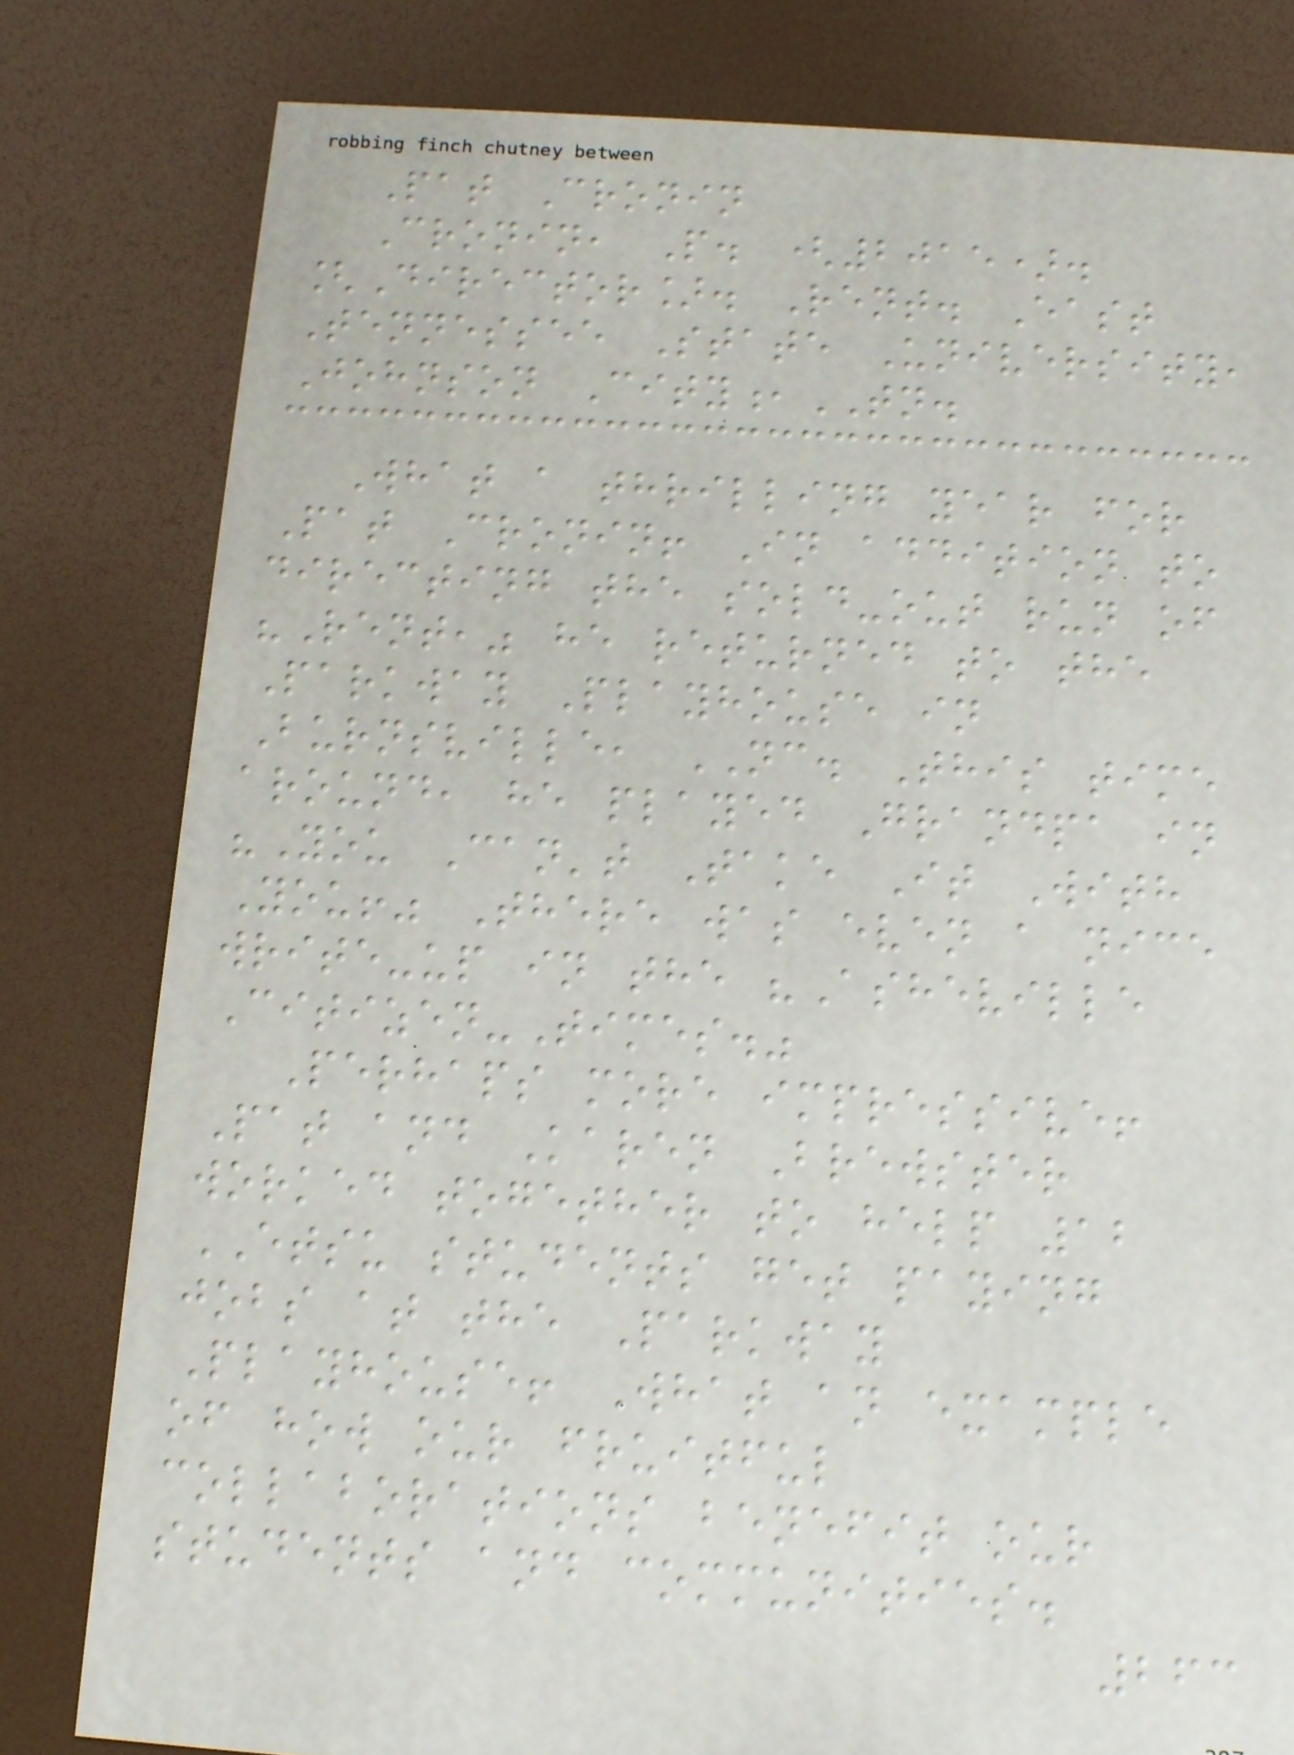Pat Cronin
Cronin, P. (2015).
[Director]. Rent. East
Tennessee State University,
Johnson City,TN.
What a thrilling year for
Pat Cronin! In addition to
directing the sold-out run of
"Rent," he returned to the
Parkway Playhouse in
Burnsville, NC. This time
around, he played Grandpa in
"You Can't Take It With
You!" There was even a nice
write-up in the "Asheville
Citizen-Times."
Perhaps more impressive!
Pat and Karen Brewster
worked together to help 12
ETSU students get paying
jobs at the Parkway
Playhouse! What an example
of how our fruitful
collaborations benefit our
students and communities.
263
